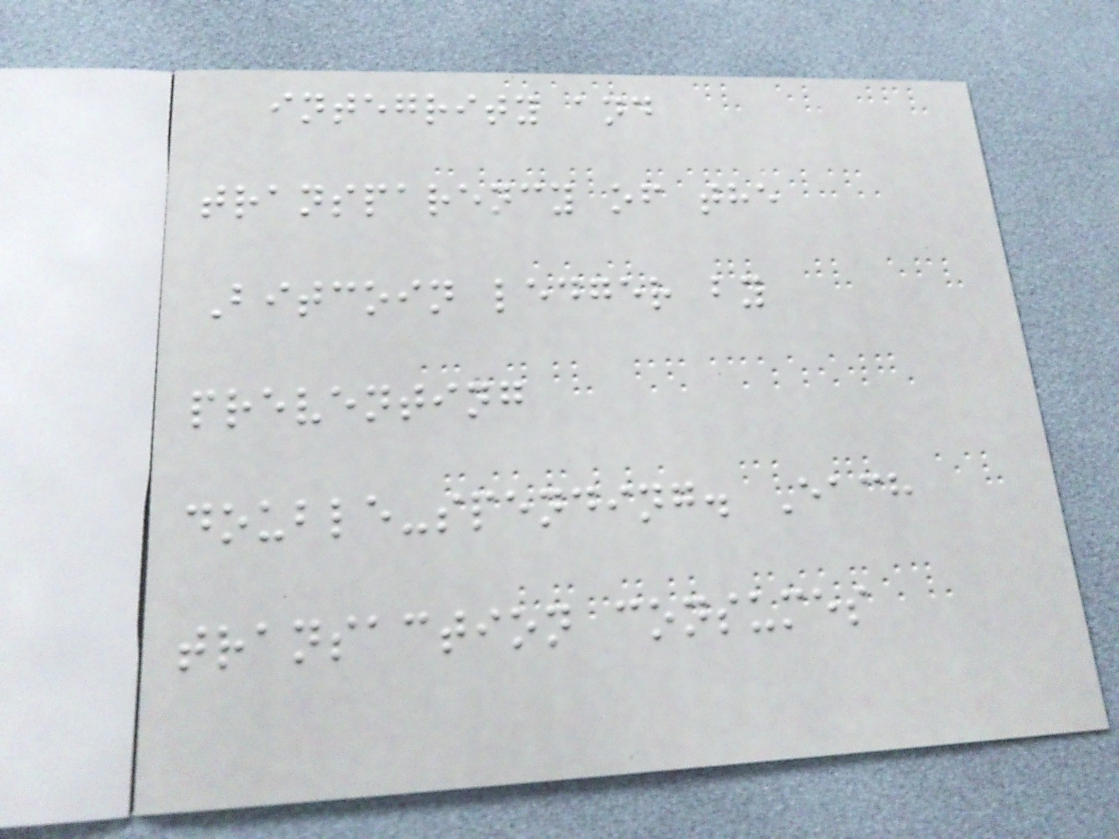integrity and
transparency of the
Bitcoin ledger by
preventing
double-spending. Each
transaction consumes
